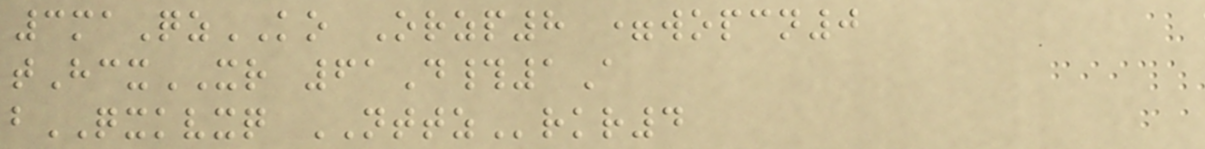3maQzKO Orzp8 =wopcn0
tHcxXR 61D#1A
bQXKVXQ NTTZrkr4
